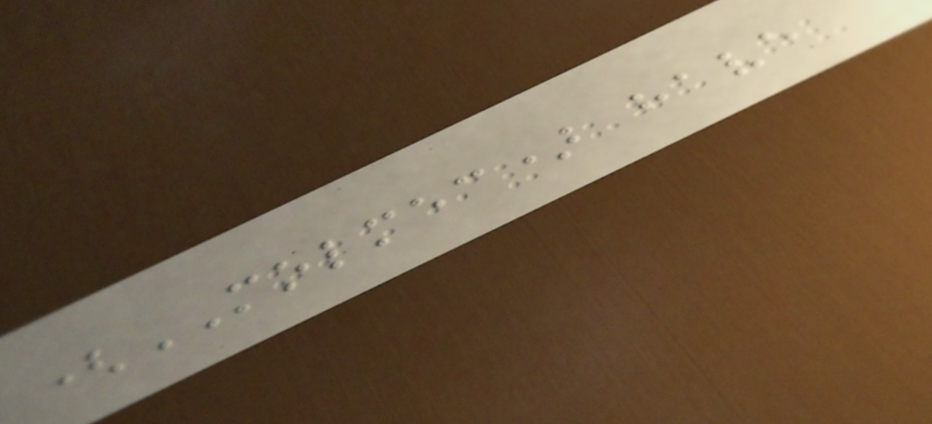(MOLMEC) have
